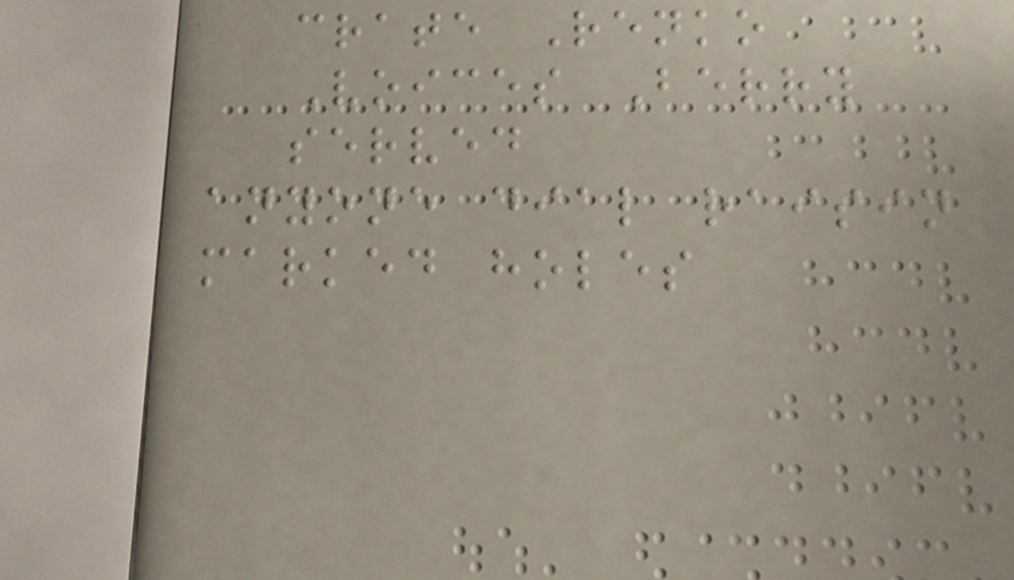crate Renko
Voices Berry
served
anyone dial raisin
marked holes
